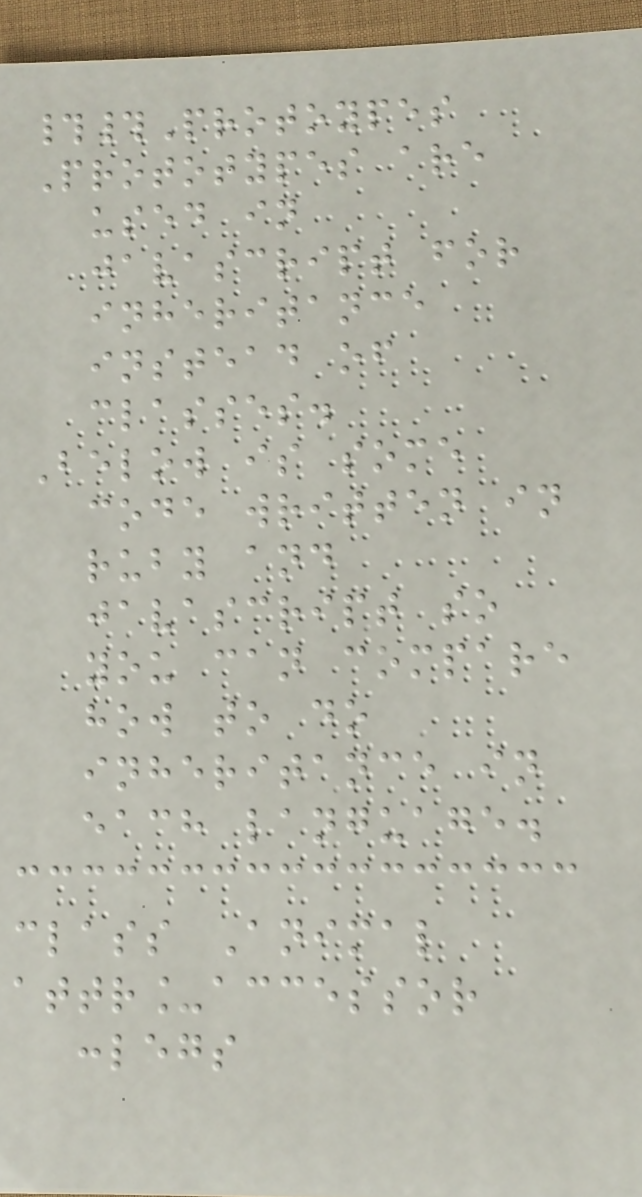##Protoypes
Prototypes are
used in
javascript for
inheritance
instead of
classes.
Below is some
code written in
ruby and
javascript so
you can compare
how to do
inheritance in
each language.
class Animal
attr_accessor
:legs
